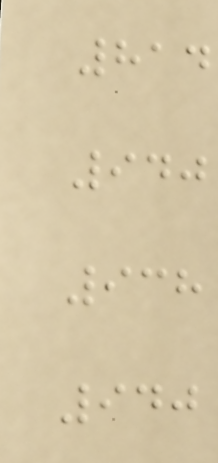814
940
938
940
